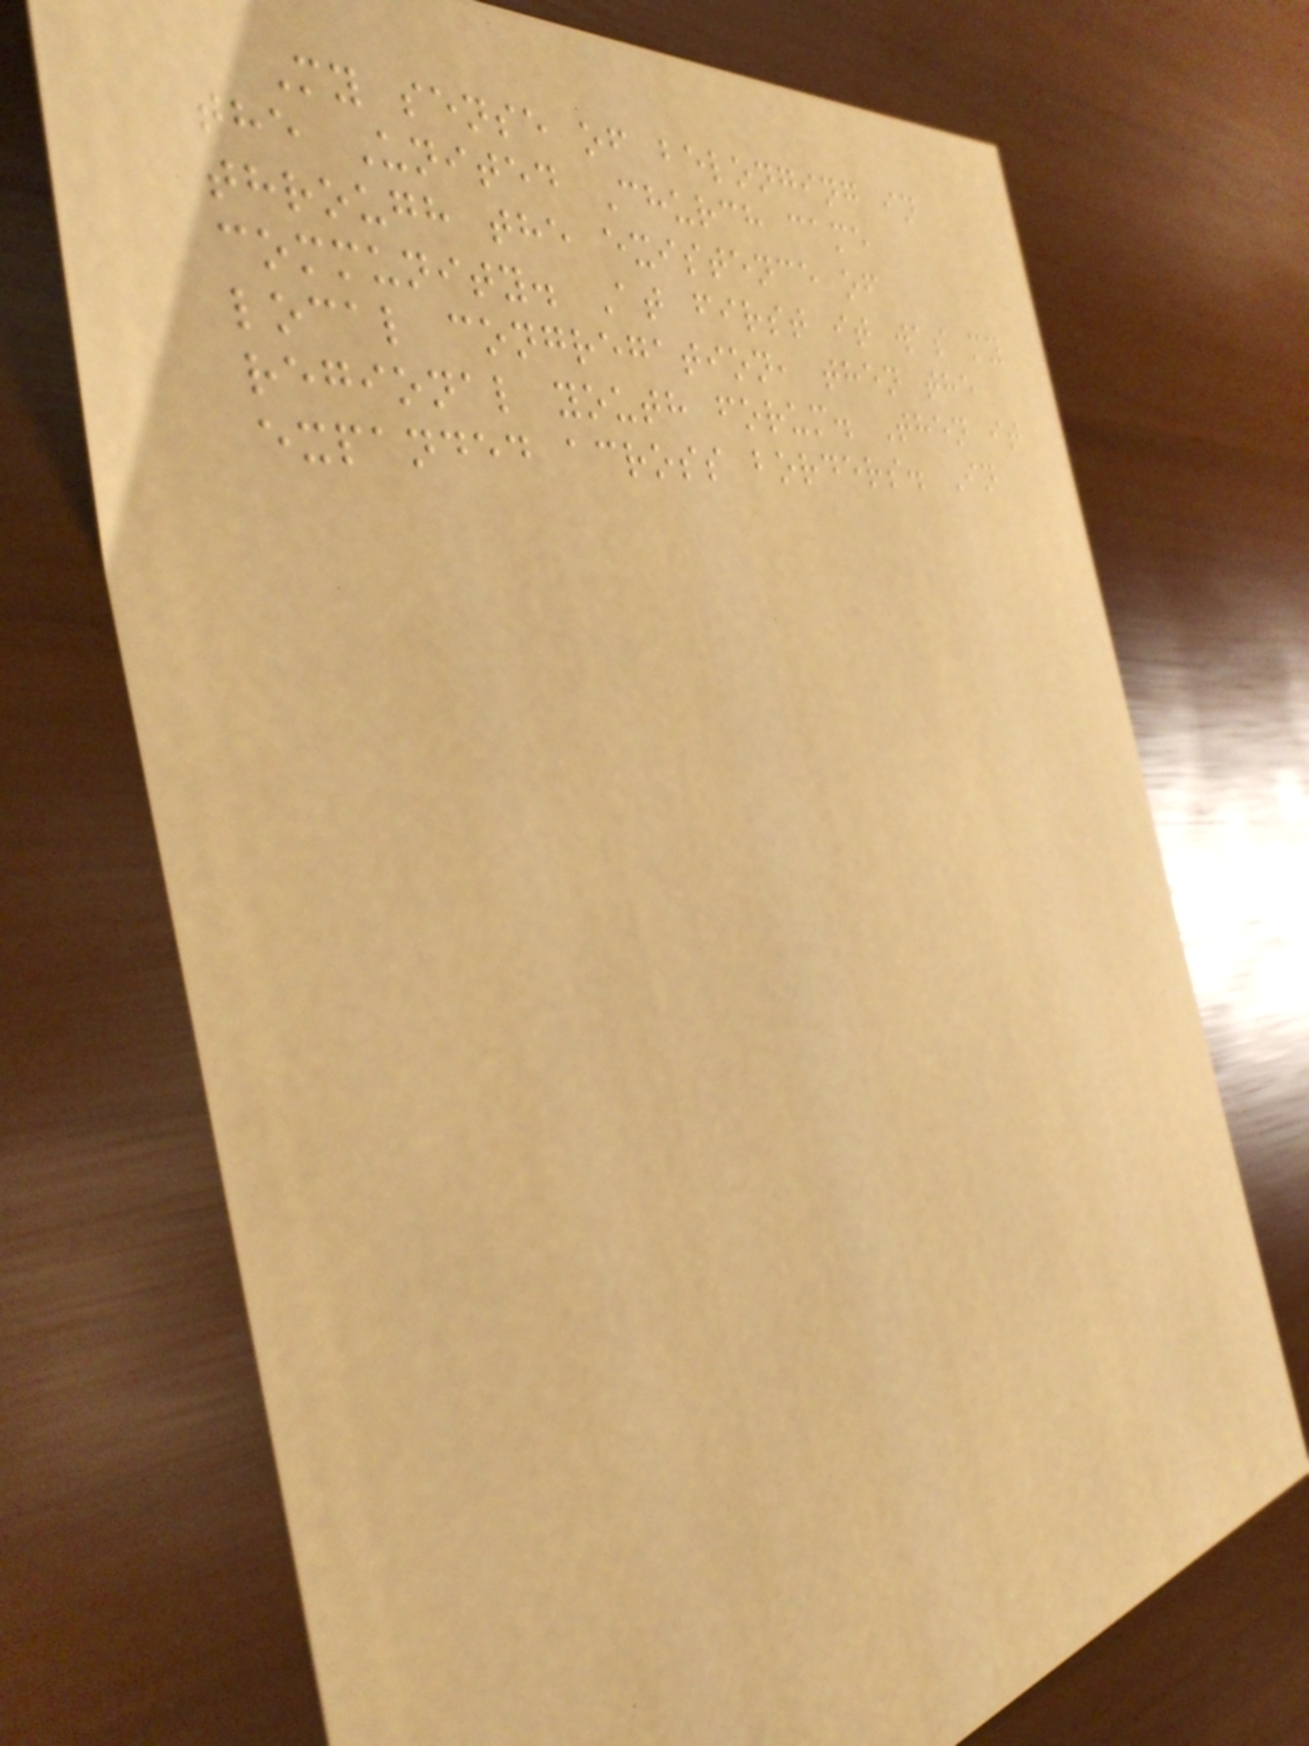My sense of belonging in
the United Church came
through the existence of
community. At first it was my
local congregation, then the
regional youth forum. Then it
expanded across borders. In
